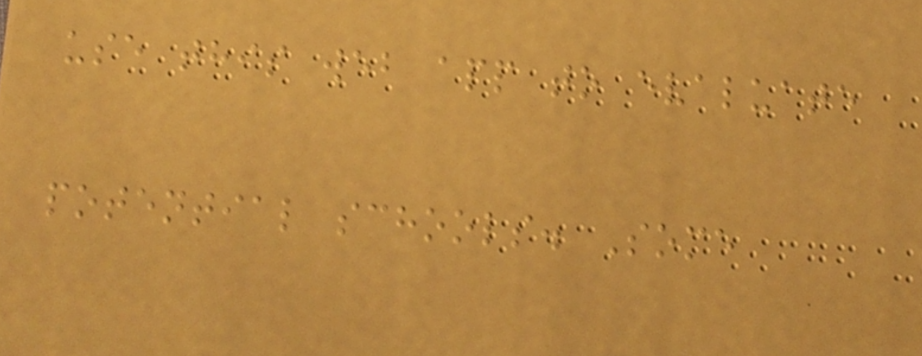use this web app to evaluate
potential schools. Some
